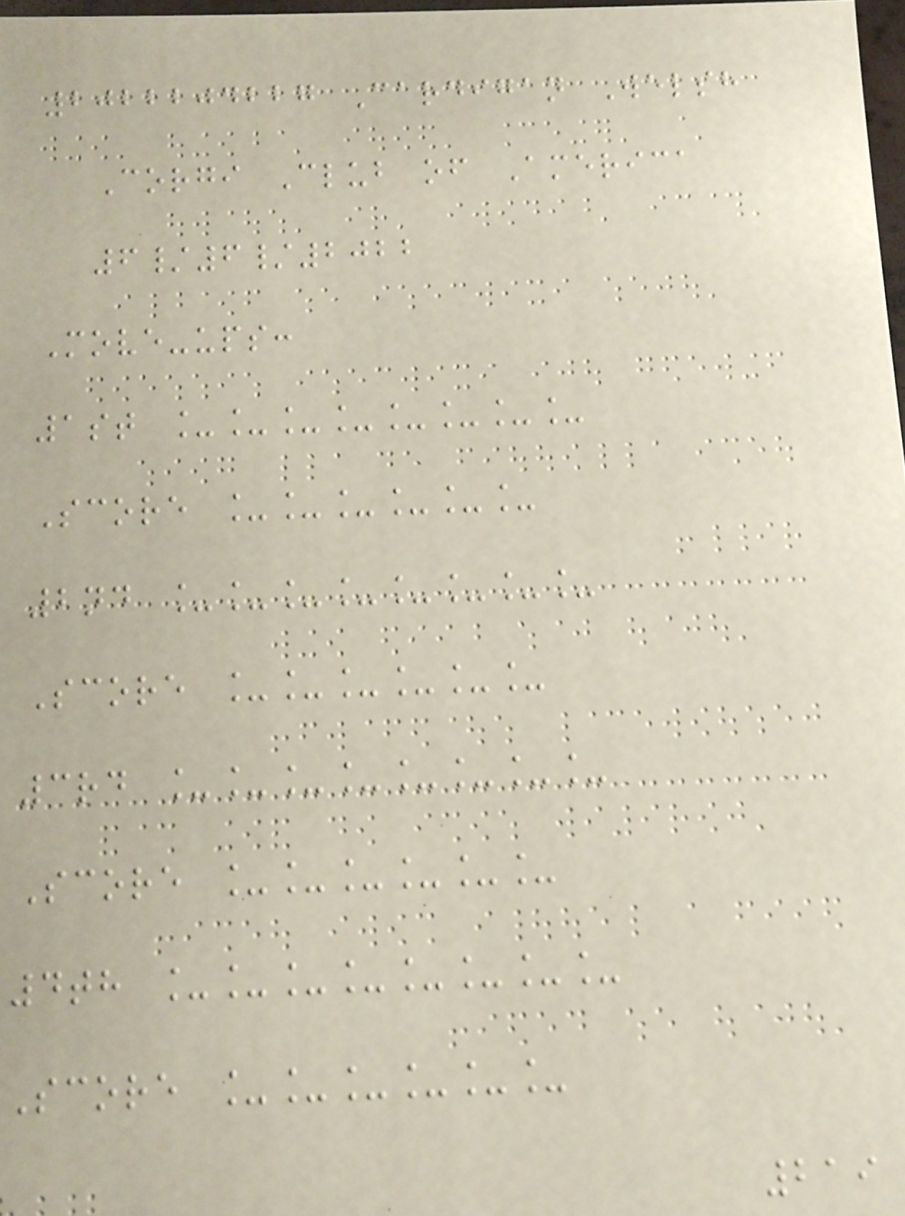2022204227 Cardigan Welsh
Corgi Club of America
6/6/2022
Move-ups:
1st ________
Score ______
2nd ________
Score ______
3rd ________
Score ______
4th ________
Score ______
219
